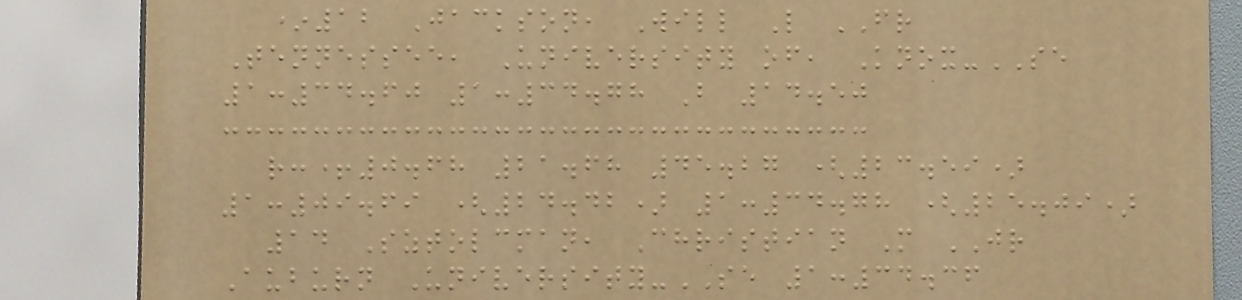*12 Jackson, Will L FR
Tennessee, University of, Knox-SE
1:34.60 1:34.78 B 14.50
r:+0.68 21.68 45.27 (23.59)
1:09.69 (24.42) 1:34.78 (25.09)
14 Sztolcman, Christian M JR
Auburn University-SE 1:34.36
